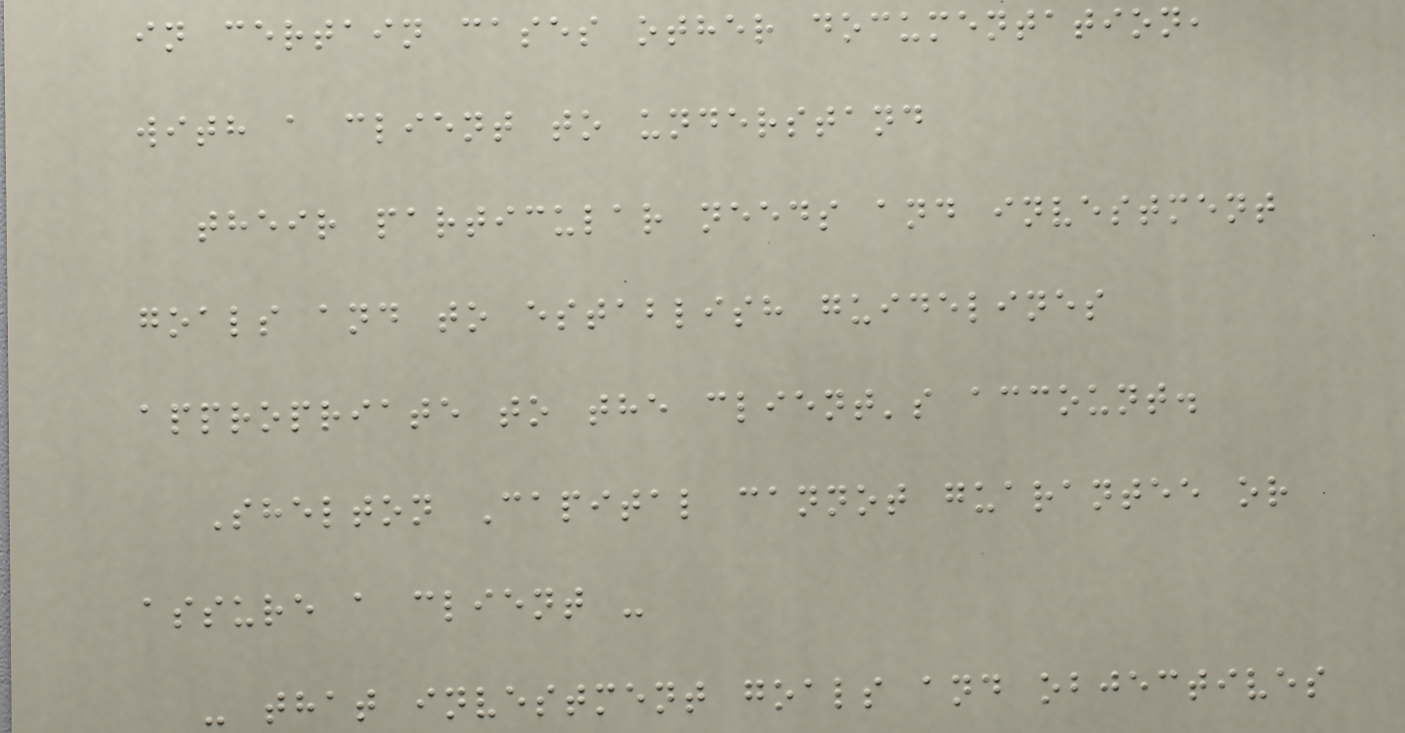in certain cases other documentation,
with a client to understand
their particular needs and investment
goals and to establish guidelines
appropriate to the client's account.
Shelton Capital cannot guarantee or
assure a client -
- that investment goals and objectives
